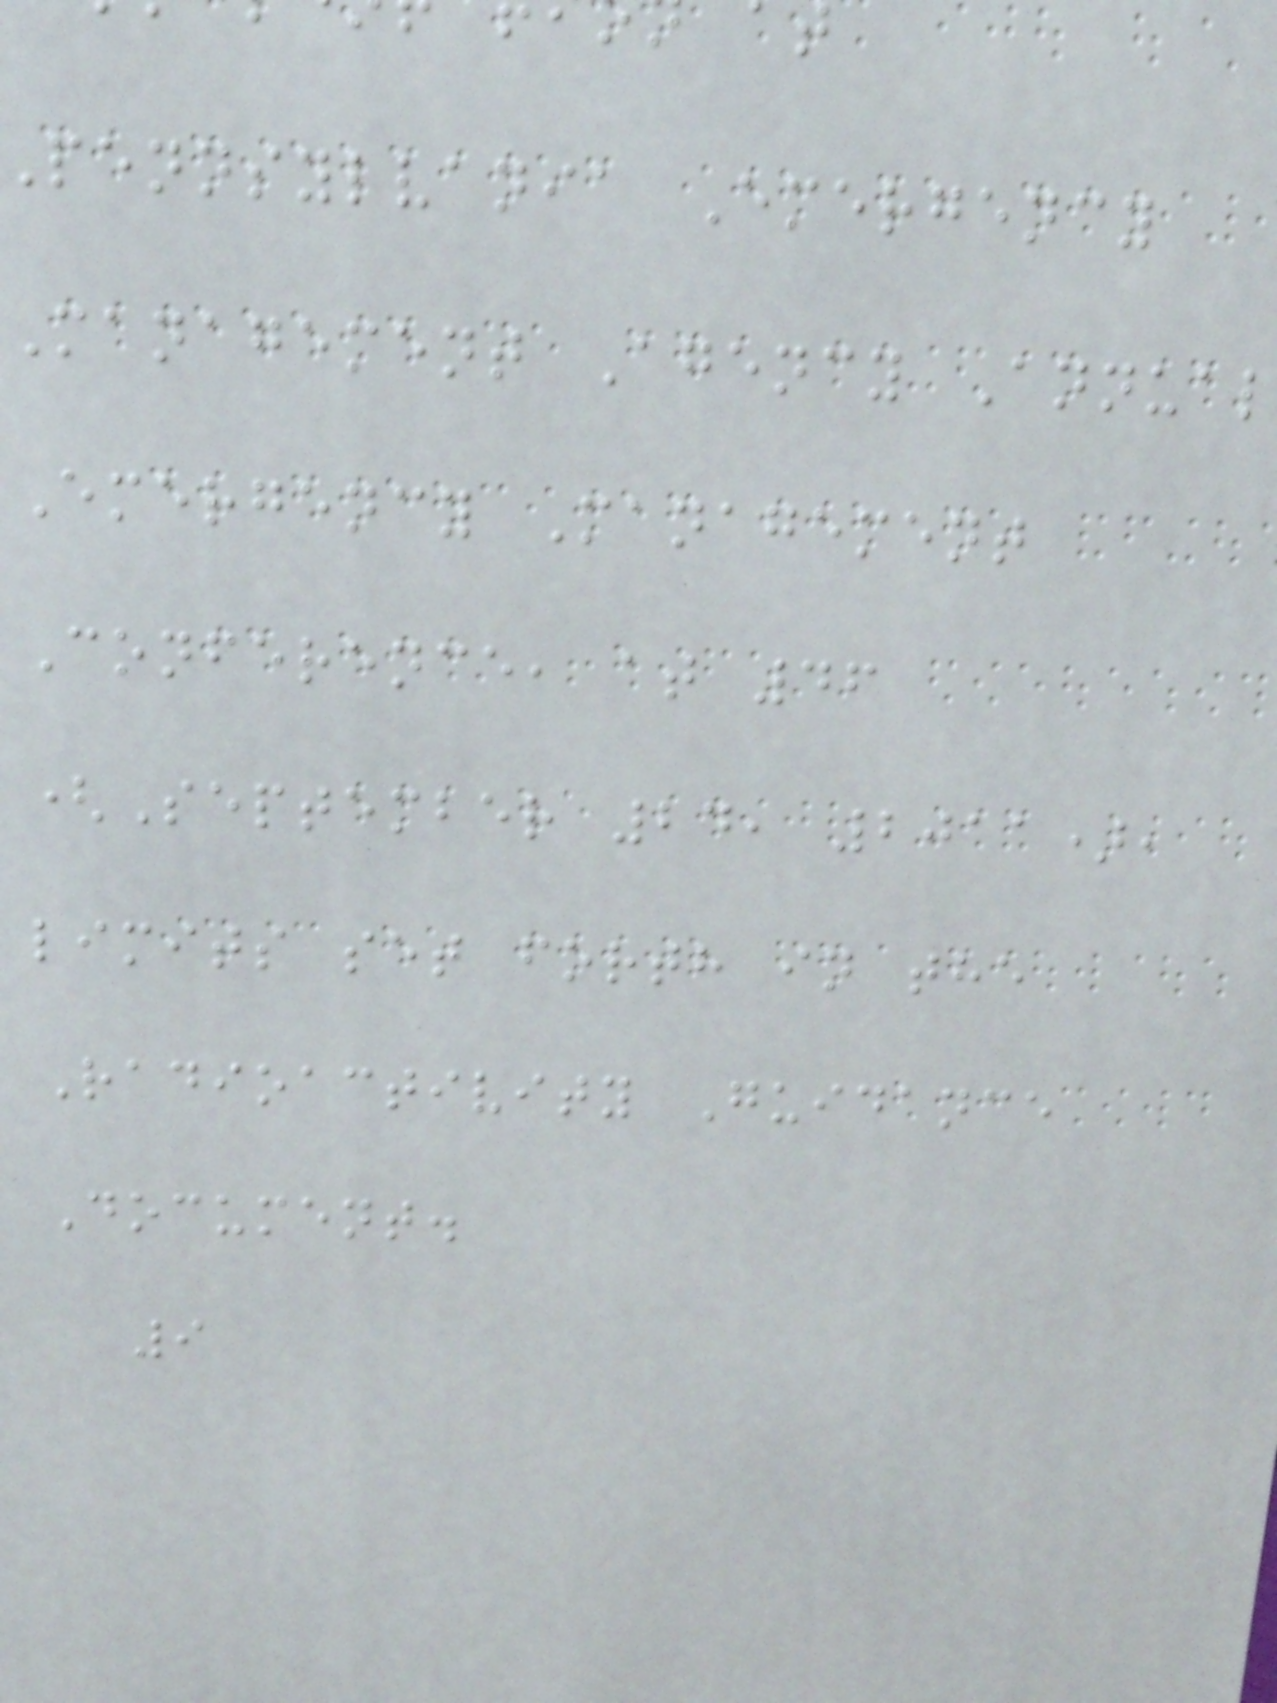pennsylvania Emergency
Management Agency Annual
Emergency Management
Conference, at 46
(September 24, 2011),
limits set forth in the
Radioactivity Guidance
Document.
9
